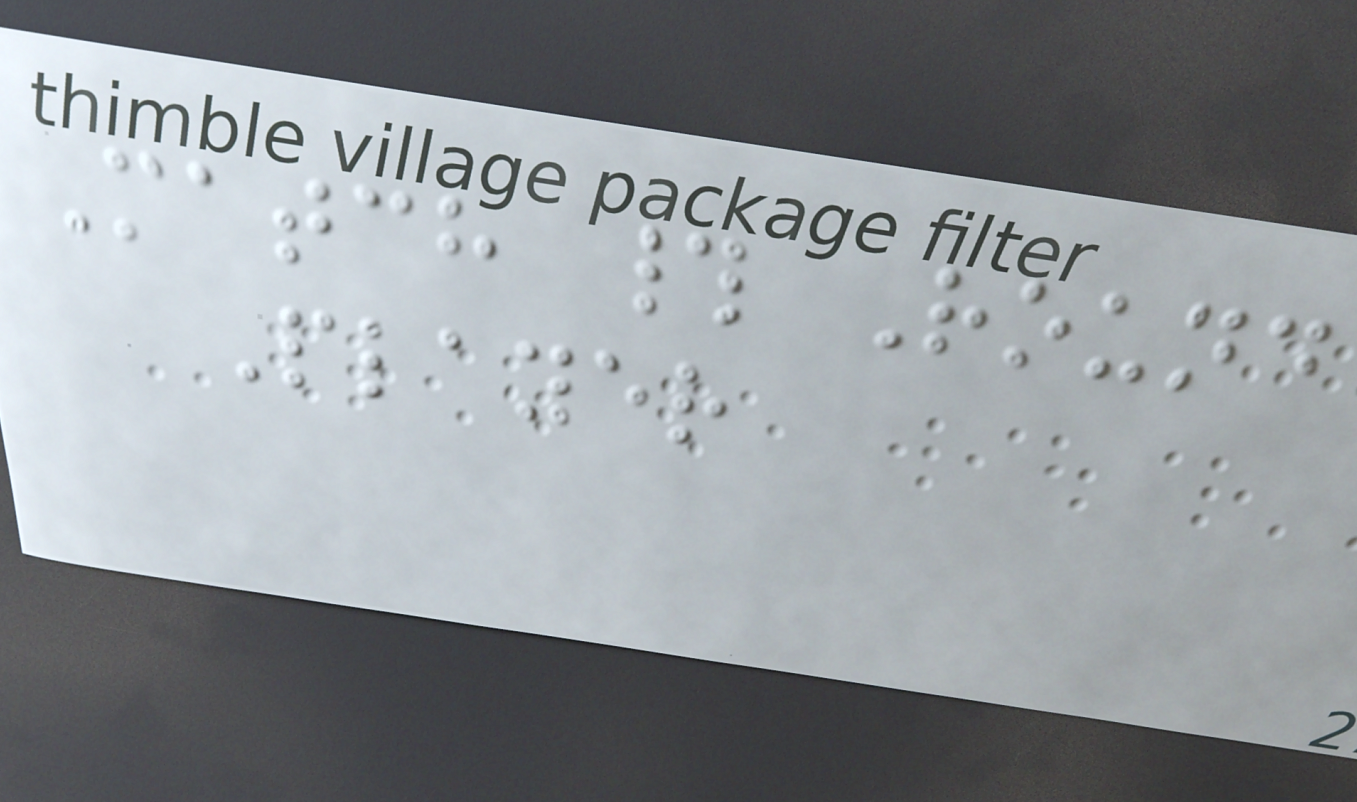Match # Round
Player
